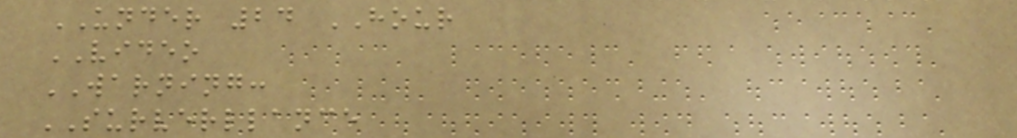UNDER 24 HOUR
VIDEO
WARNING:
SURVERLLANCE
